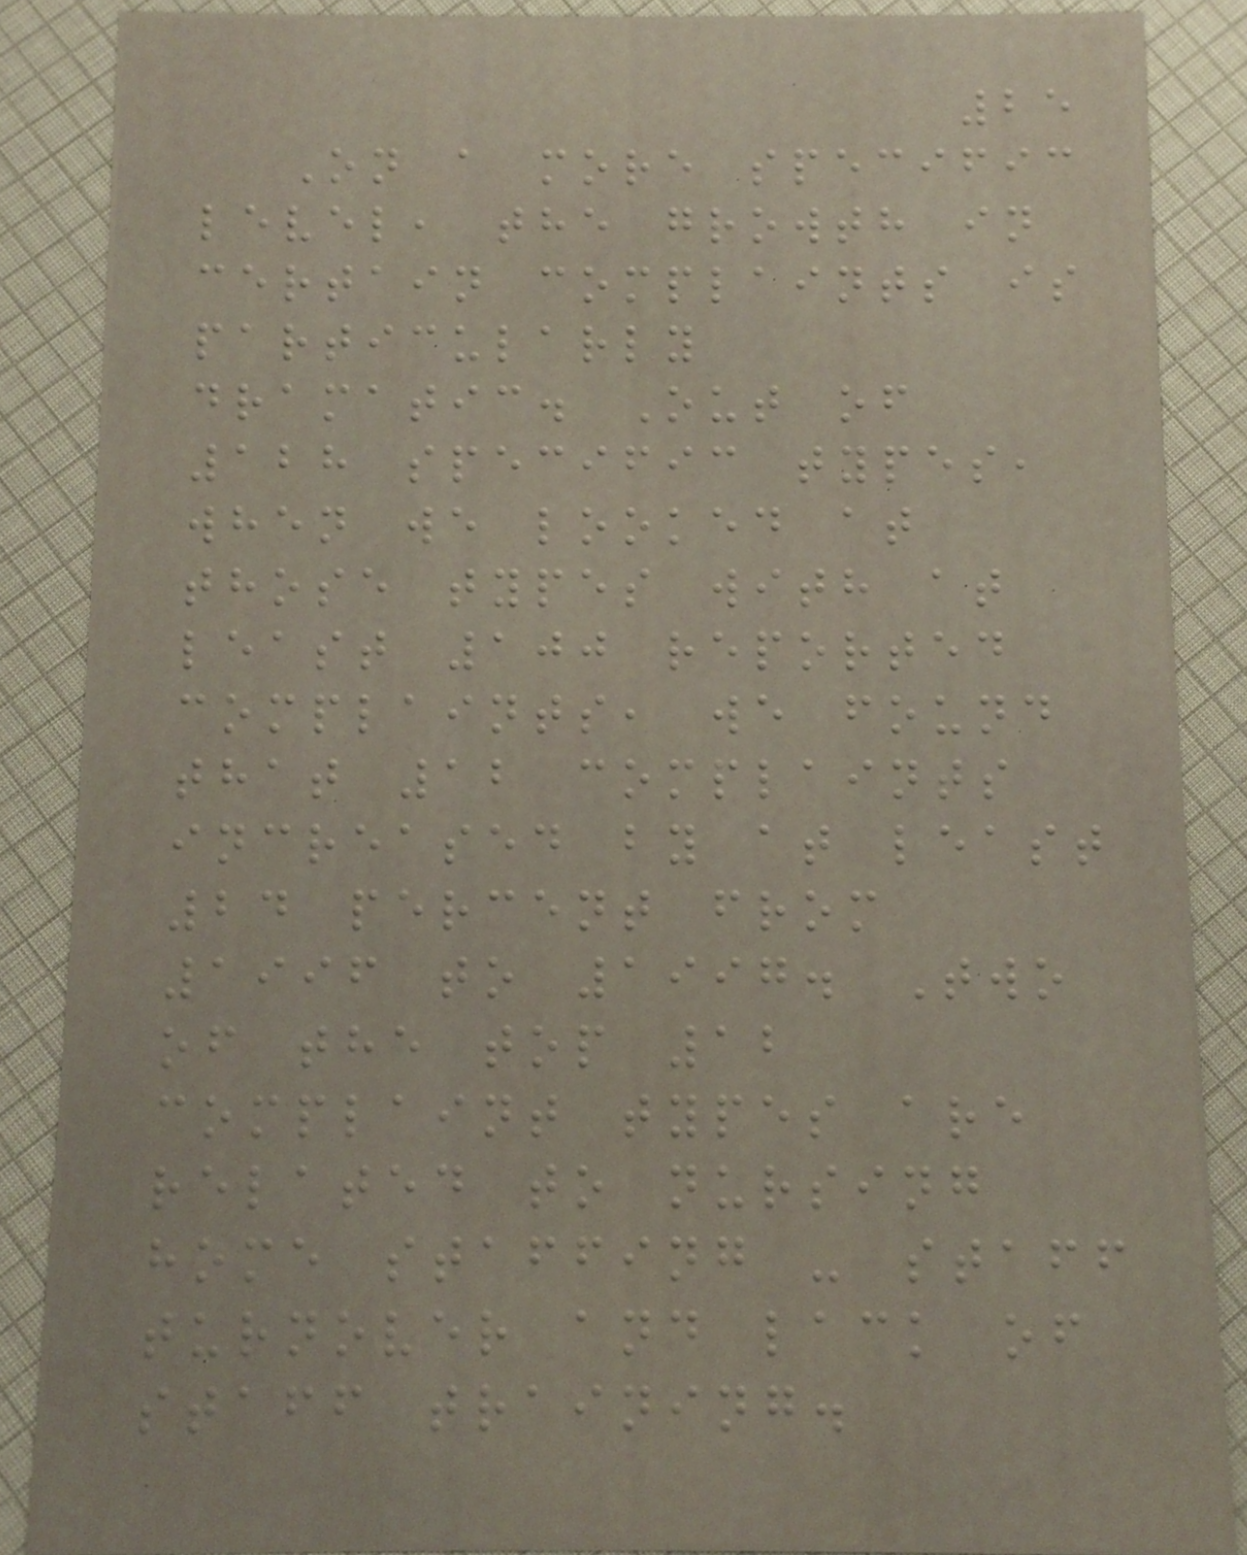25
On a more specific
level, the growth in
certain complaints is
particularly
dramatic. Out of
128 specific types,
when we looked at
those types with at
least 100 reported
complaints, we found
that 12 complaints
increased by at least
24 percent from
1996 to 1997. Two
of the top 12
complaint types are
related to nursing
home staffing - staff
turnover and lack of
staff training.
